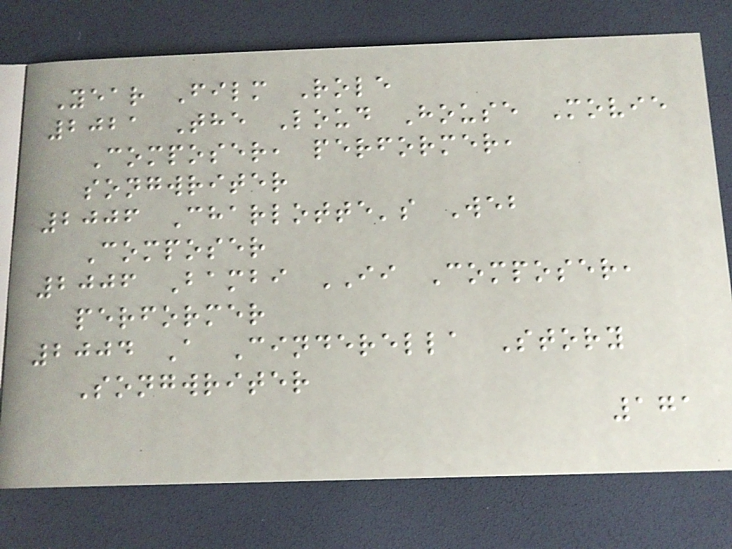Year Film Role
2021 The Loud House Movie
Composer, performer,
songwriter
2006 Charlotte's Web
Composer
2006 Bambi II Composer,
performer
2004 A Cinderella Story
Songwriter
171
